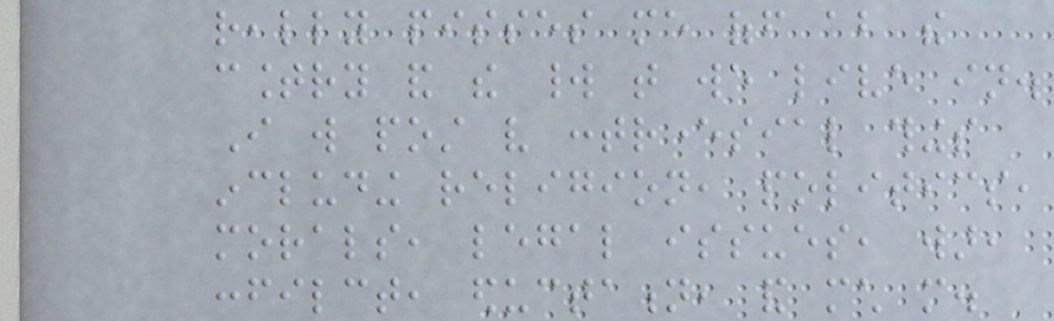really pisses me off about the
country and the world that we live in.
I will post very contreversial things
including religion, politics,
morals, legal issues, war,
confilct, eductation, and much more.
